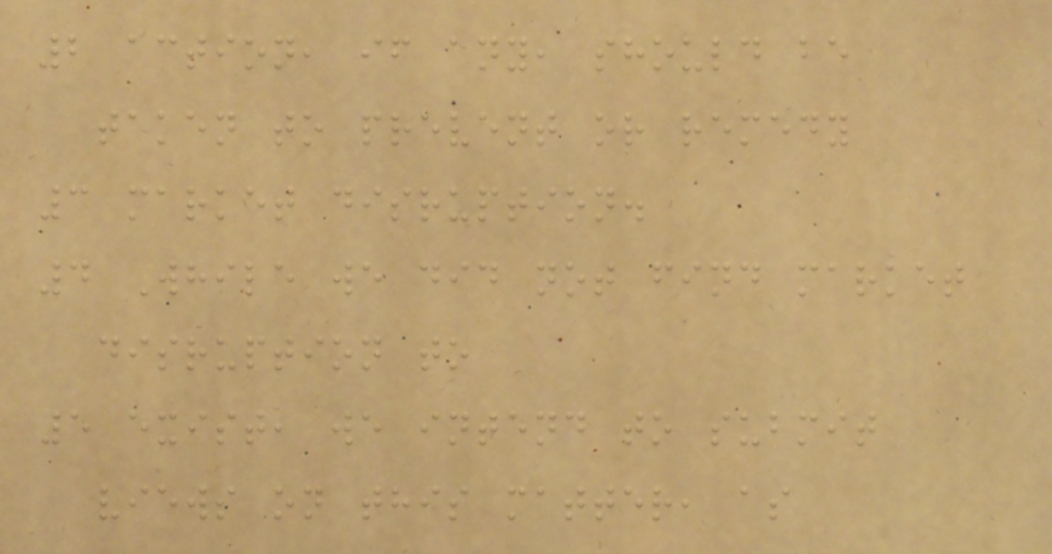2 action, if any, should be
taken to prevent or remedy
3 market disruption.
4 While we did not find market
disruption to
5 exist, we intend to submit
views on this matter, as
